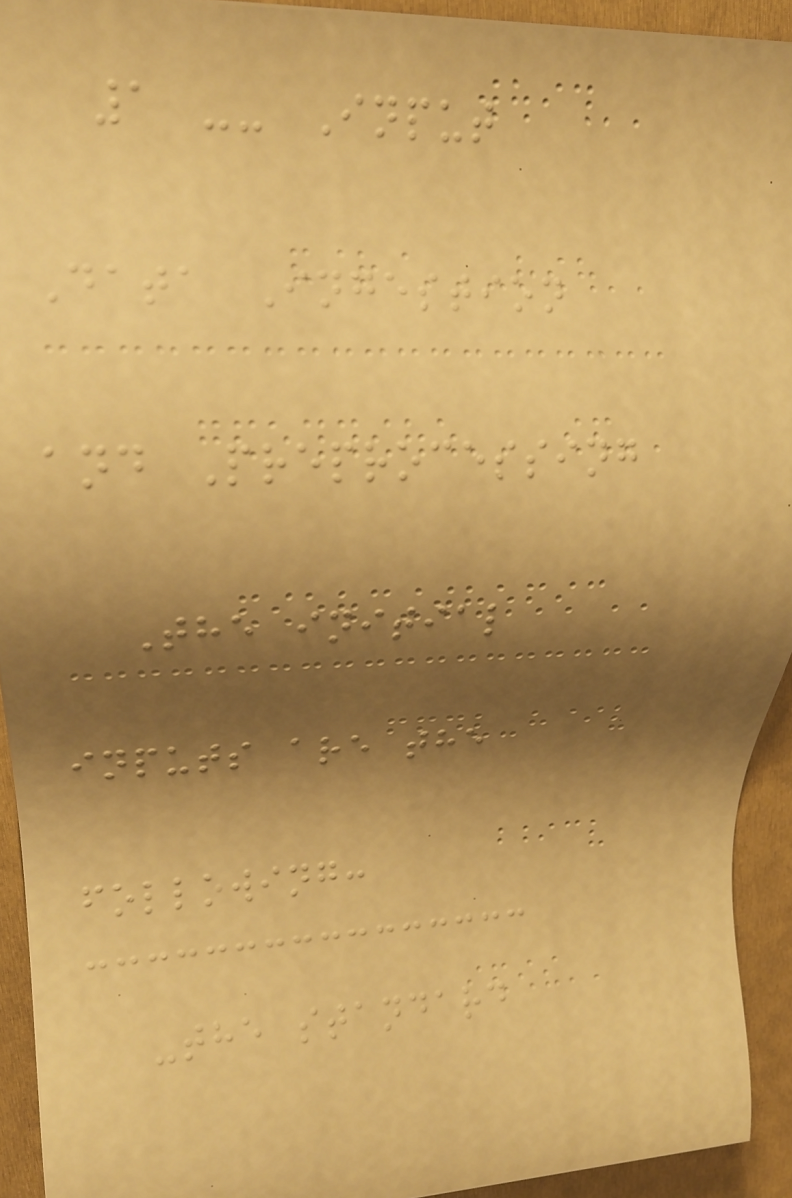1 -- Input
Data Ingestion
and Preprocessing
The initial
inputs are the
following:
-the standard
